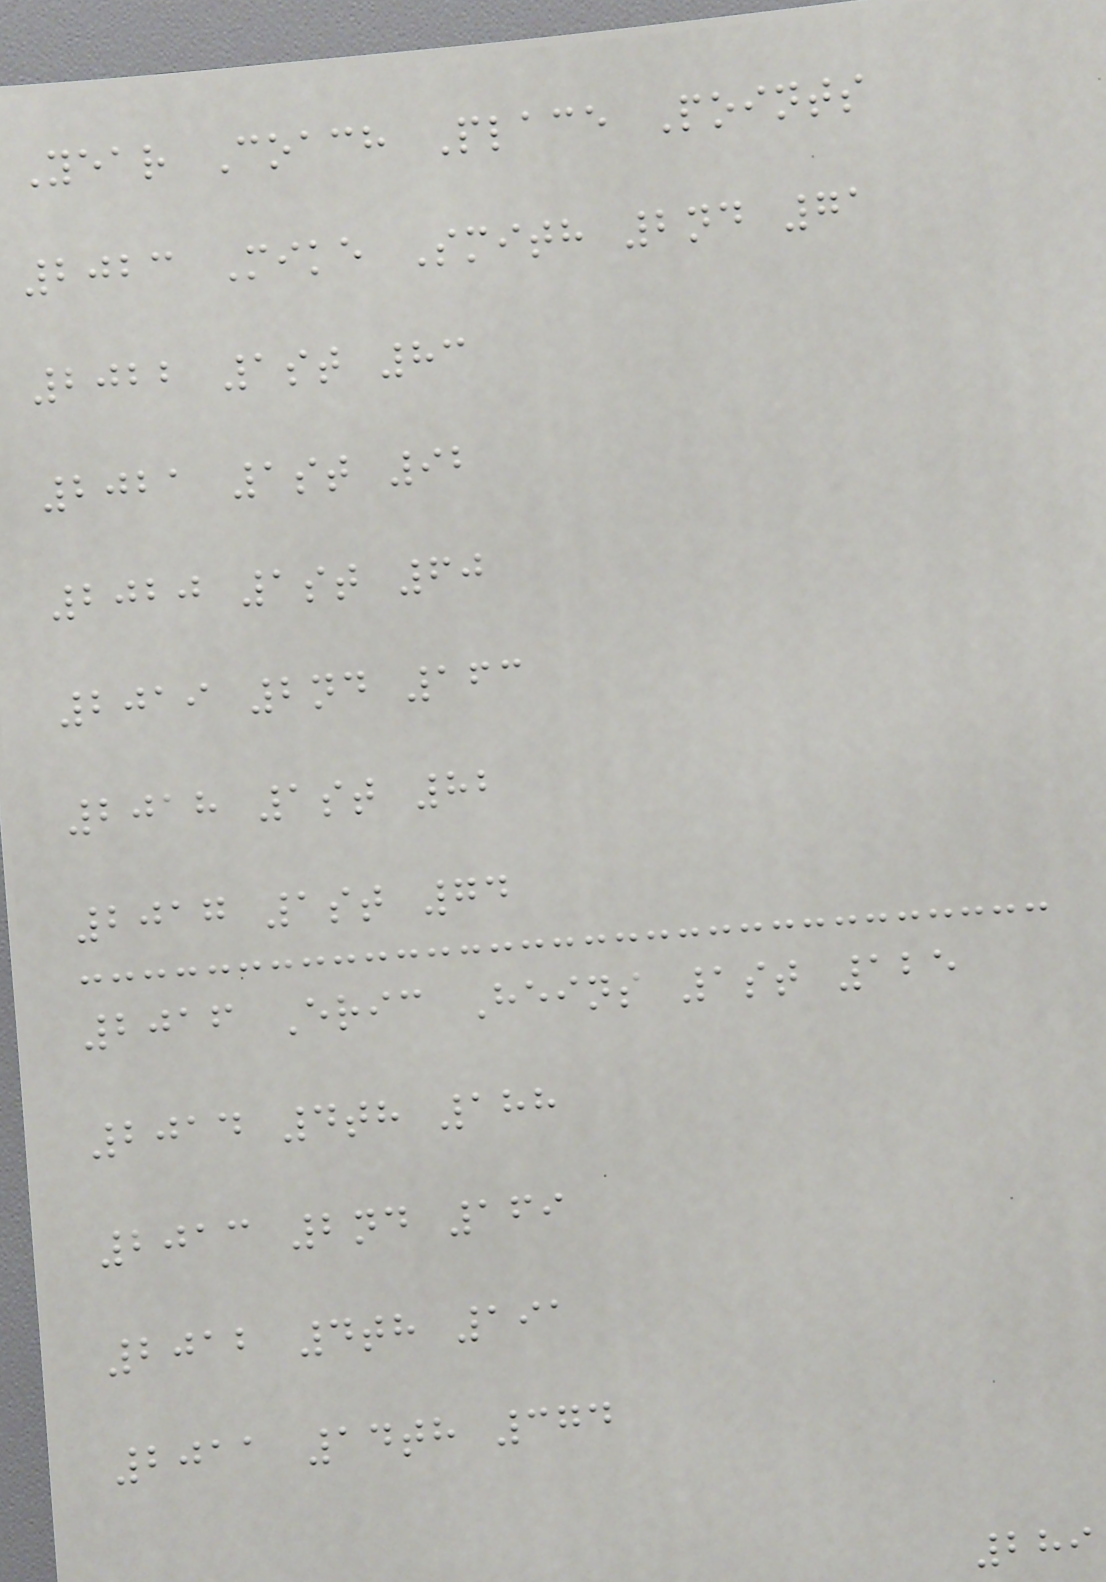Year Coach Place Points
2023 Mike Smith 2nd 71
2022 1st 83
2021 1st 92
2020 1st 60
2019 2nd 163
2018 1st 82
2017 1st 74
2016 Eric Heins 1st 125
2014 4th 188
2013 2nd 169
2012 4th 191
2011 14th 374
289
